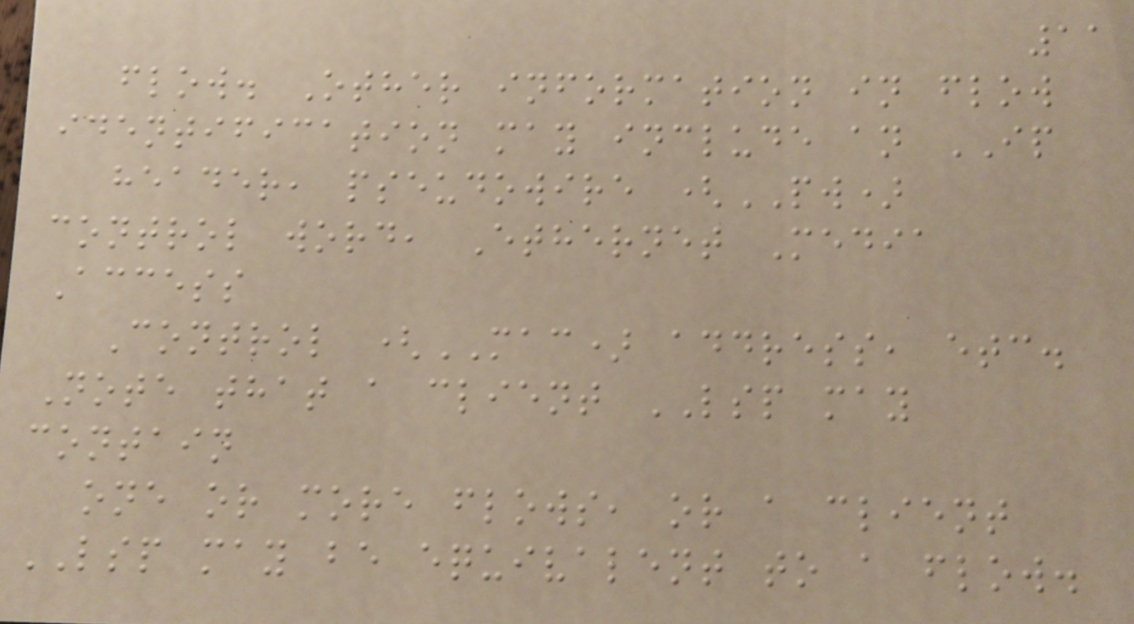11
flow. Other information in flow
identification may include an IP
header, pseudowire (PW)
control word, Ethernet Media
Access
Control (MAC) address, etc.
Note that a client LSP may
contain
one or more flows, or a client
LSP may be equivalent to a flow.
